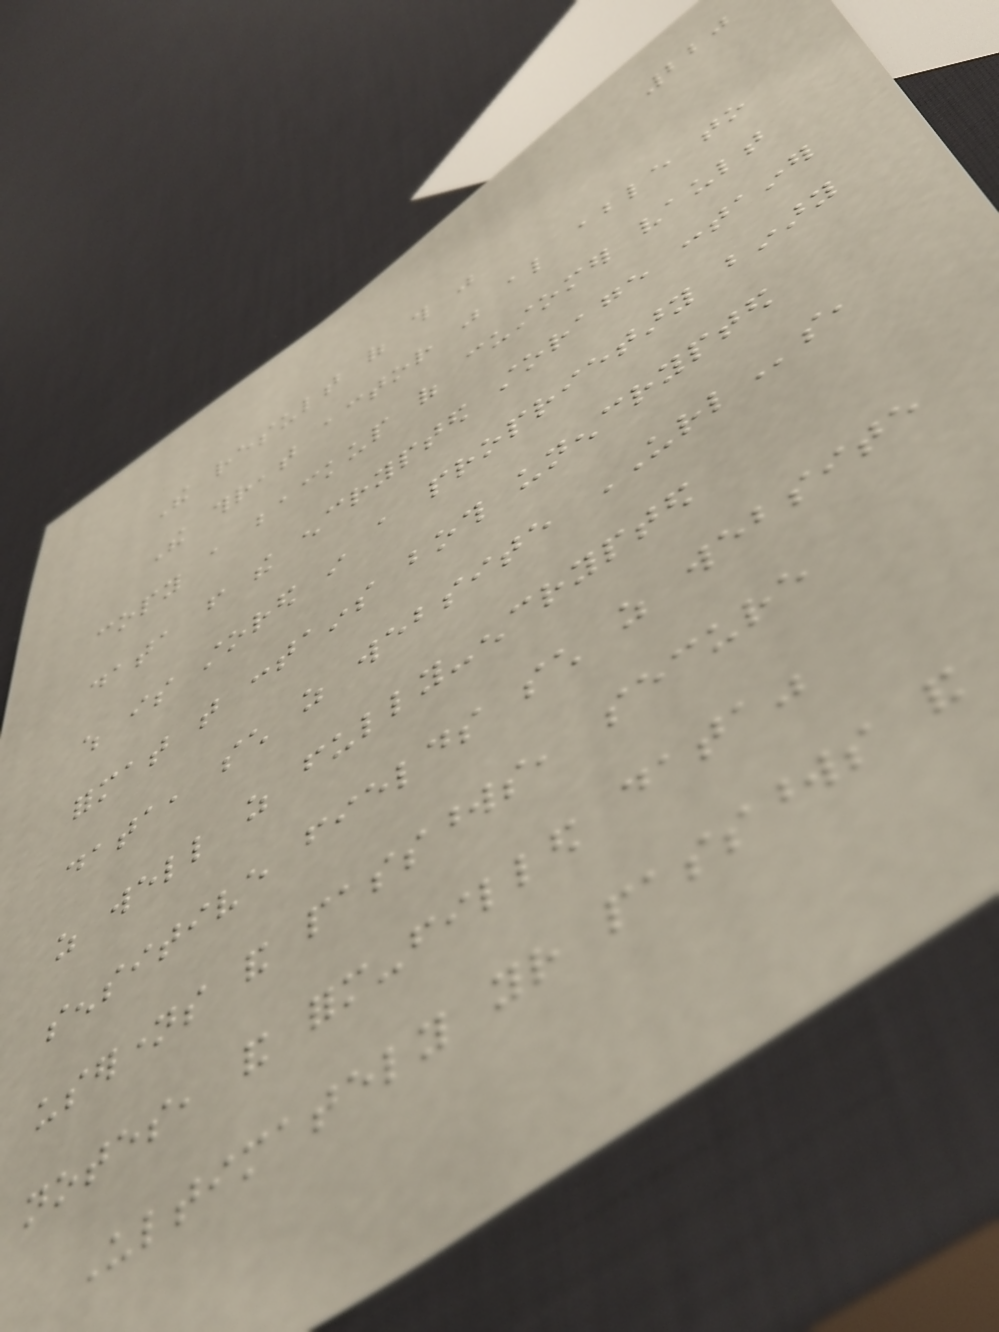220
The result of this was
The threat actor was also able to
copy a backup of customer vault
data from the encrypted storage container
which is stored in a proprietary binary
format that contains both unencrypted
data, such as website URLs,
as well as fully-encrypted
sensitive fields such as website
usernames and passwords, secure
notes, and form-filled data"
Ultimately your passwords and
